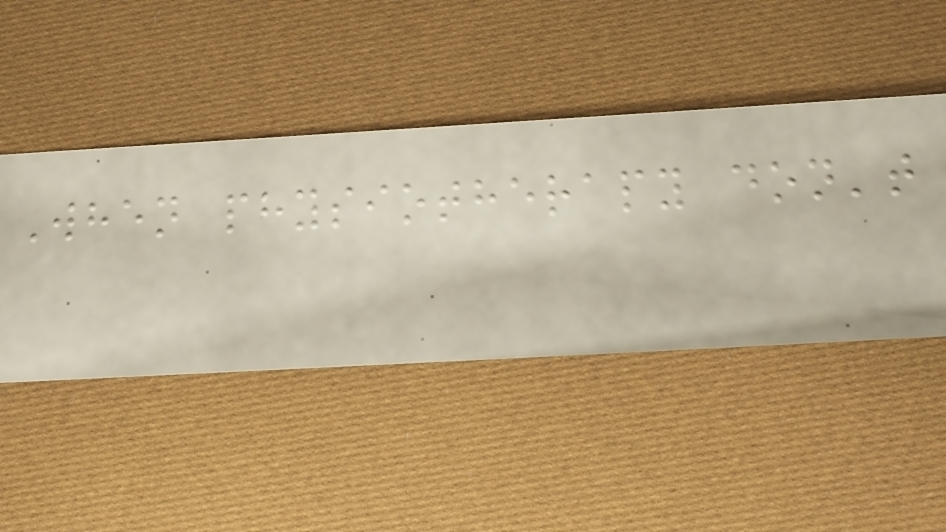When physiotherapy don't
